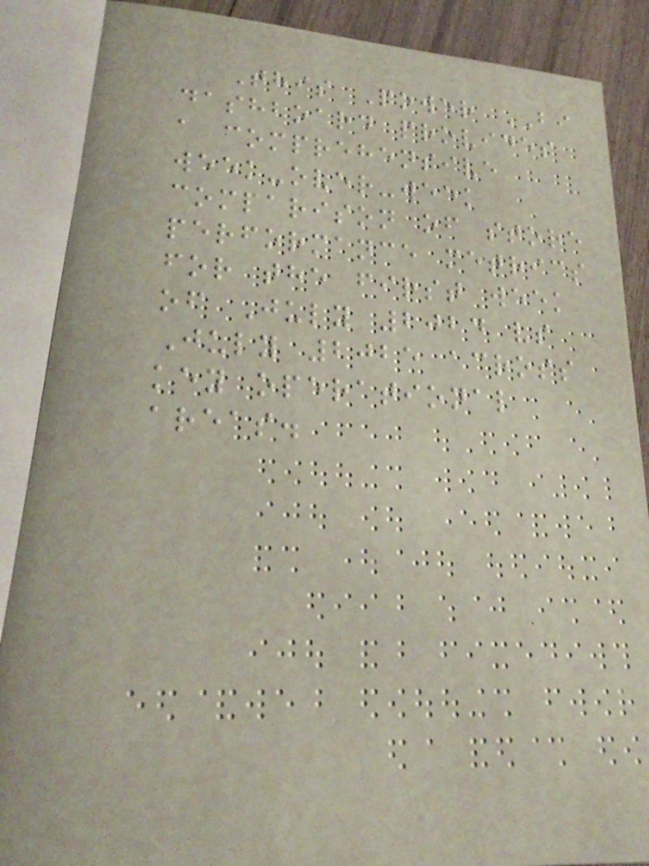This Power BI
dashboard provides
a comprehensive
week-over-week
comparison of store
performance metrics
for the first week
of July 2024 vs
July 2025 across
key operational
areas.
